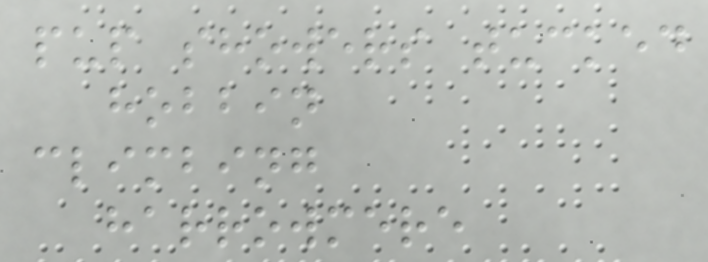pup showers tucked
hobbin
climbing
harrowmere
